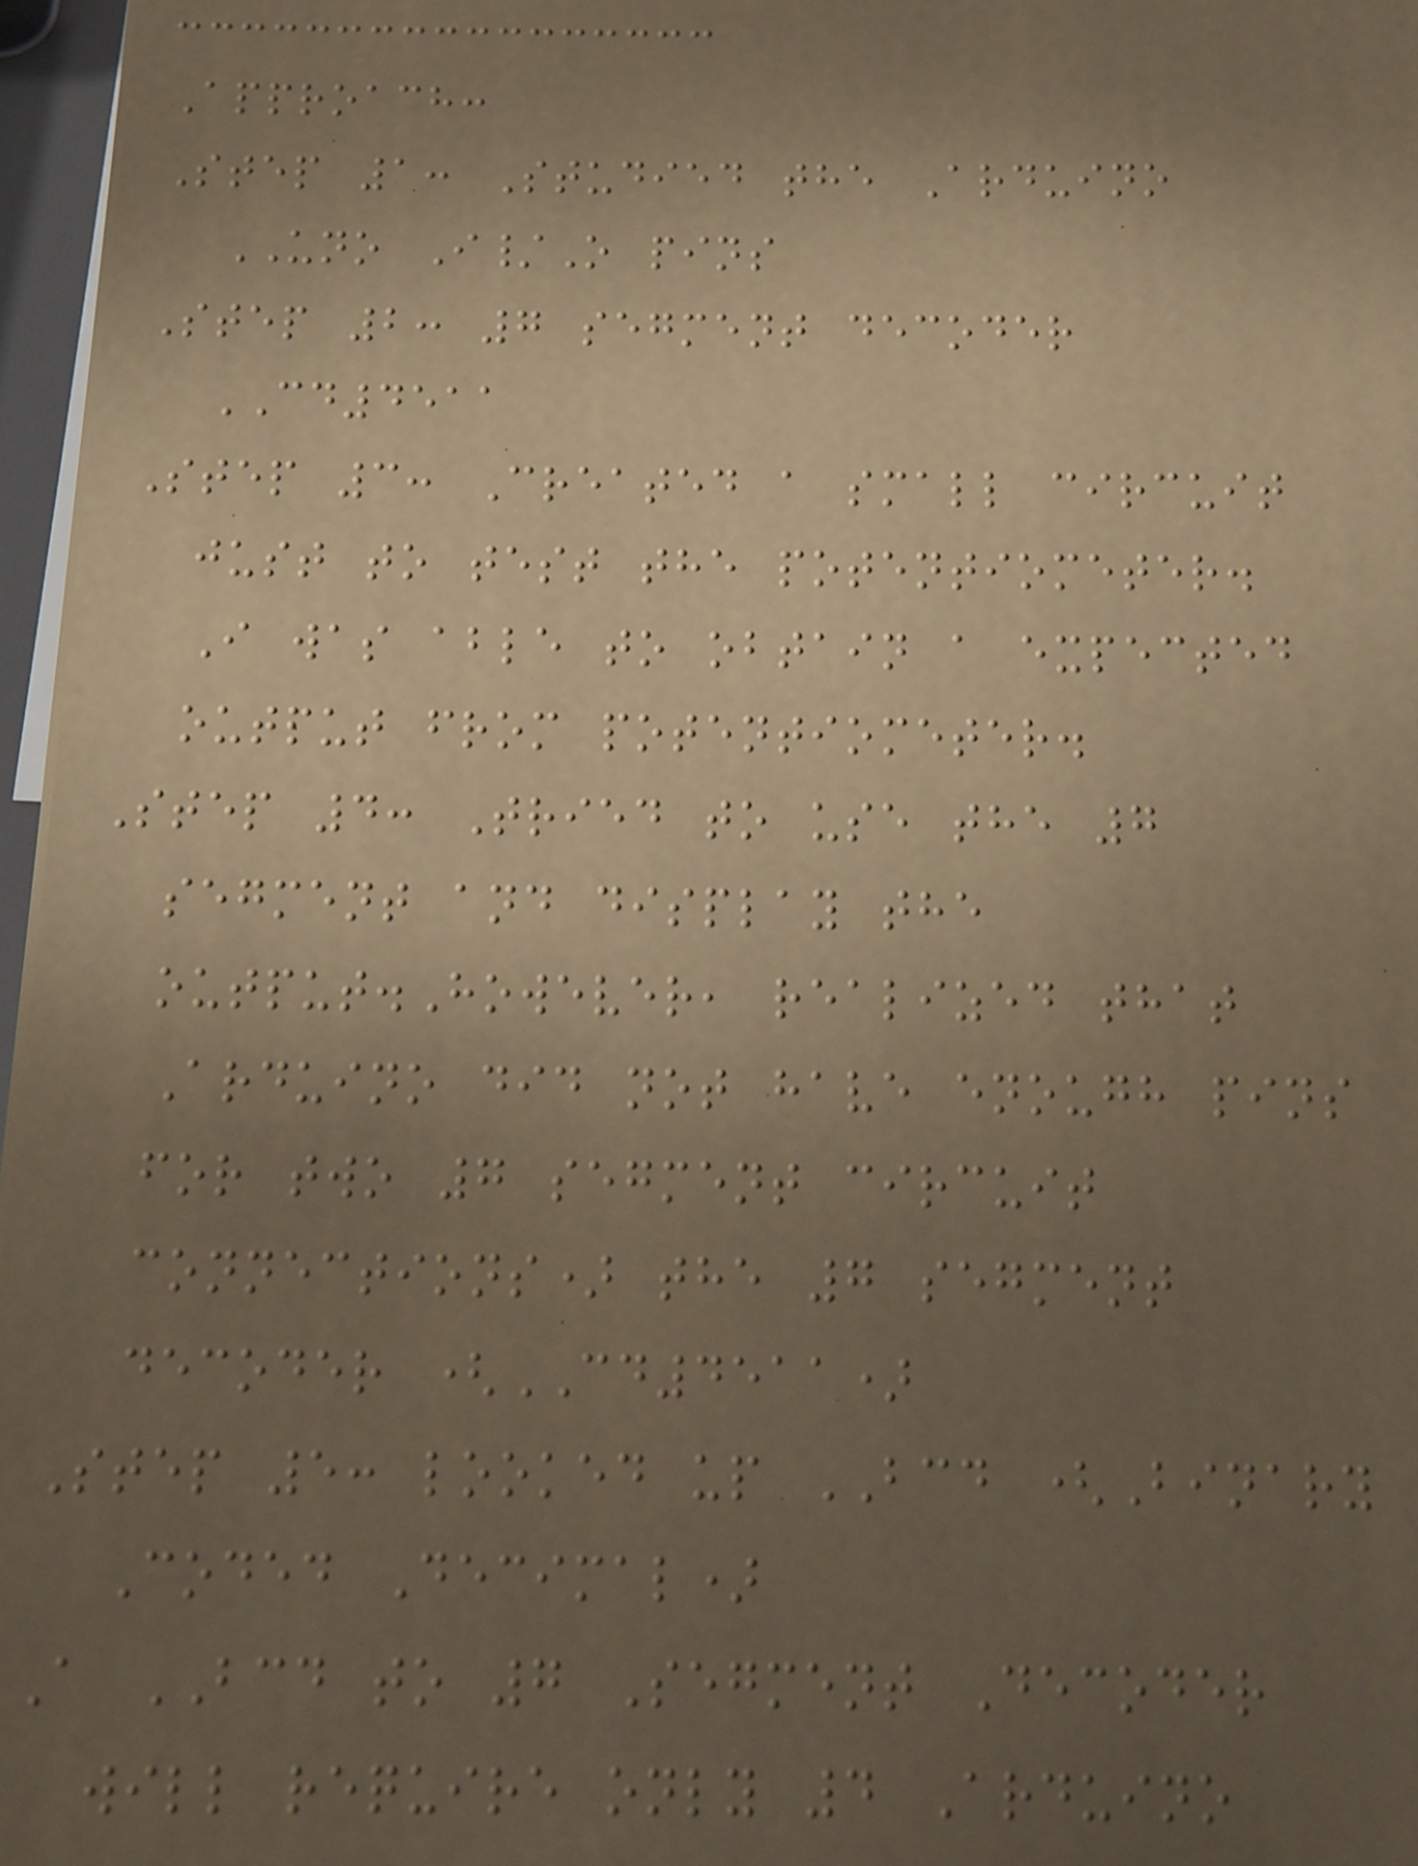Approach:
Step 1: Studied the Arduino
UNO I/O pins
Step 2: 7 segment decoder
CD4511
Step 3: Created a small circuit
just to test the potentiometer.
I was able to obtain a expected
output from potentiometer.
Step 4: Tried to use the 7
segment and display the
output.However, realized that
Arduino did not have enough pins
for two 7 segment circuit
connections) the 7 segment
decoder (CD4511)
Step 5: looked up BCD (Binary
Coded Decimal)
A BCD to 7 Segment Decoder
will require only 4 Arduino
